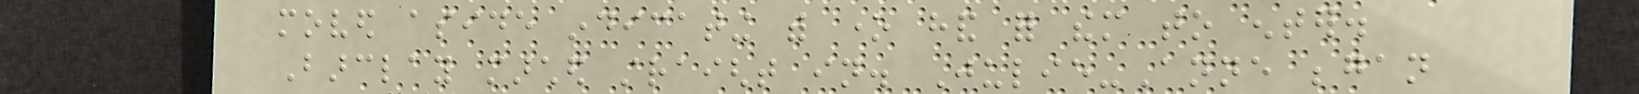moved aside indicating with one hand for them to enter.
Barclay marched straight in. Julie-Anne began
